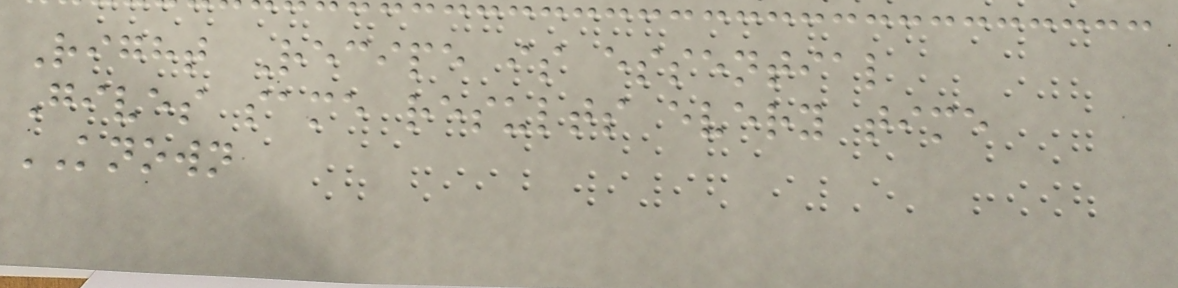Right Recipe is essential
Gives same results every time
KNOWN
